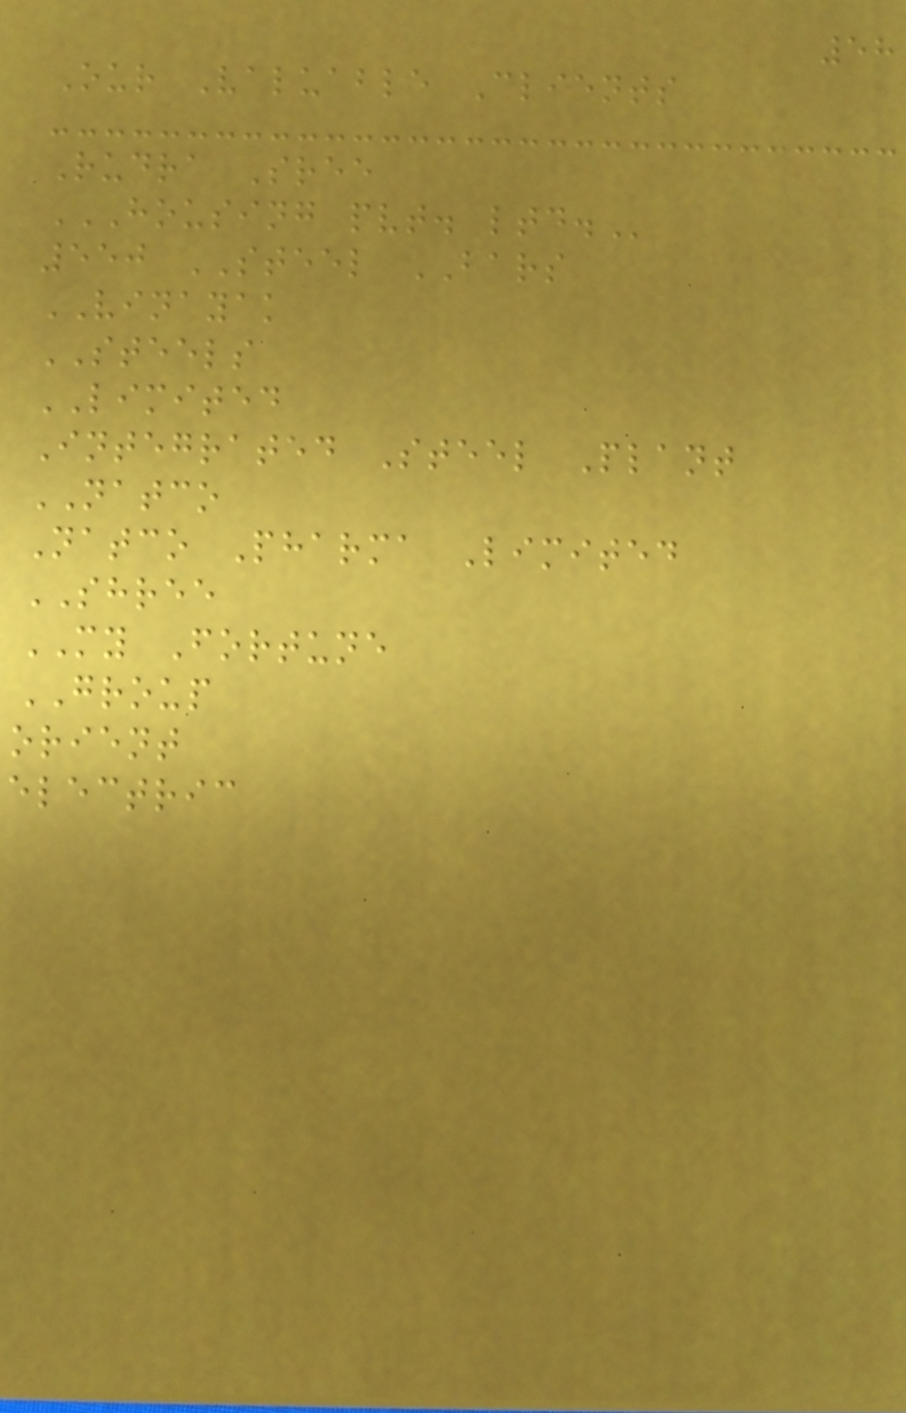58
Our Valuable Clients
Rudra Sree
HOUSING PVT. LTD.
550 STEEL BARS
VINAYAK
STEELS
LIMITED
Integrated Steel Plant
NATCO
Natco Pharma Limited
SHREE
MY Fortune
GROUP
orient
electric
